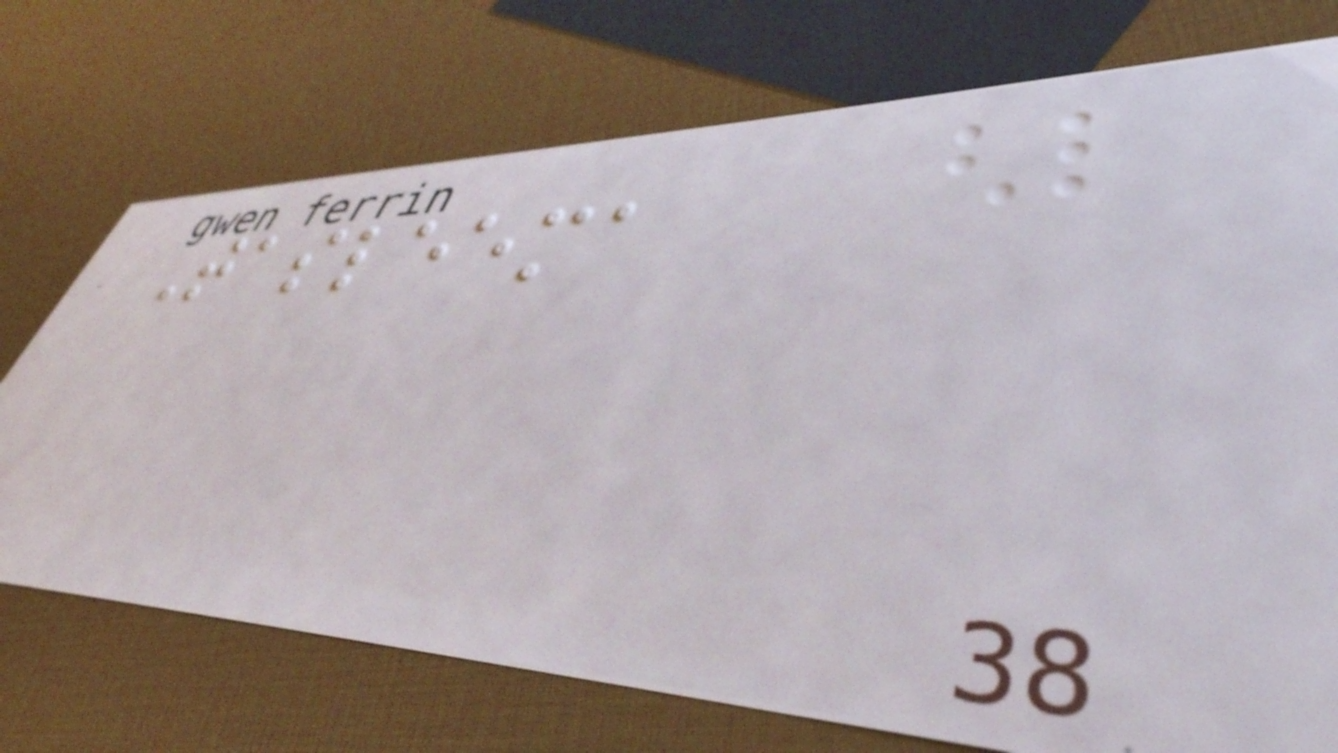Tasleema
